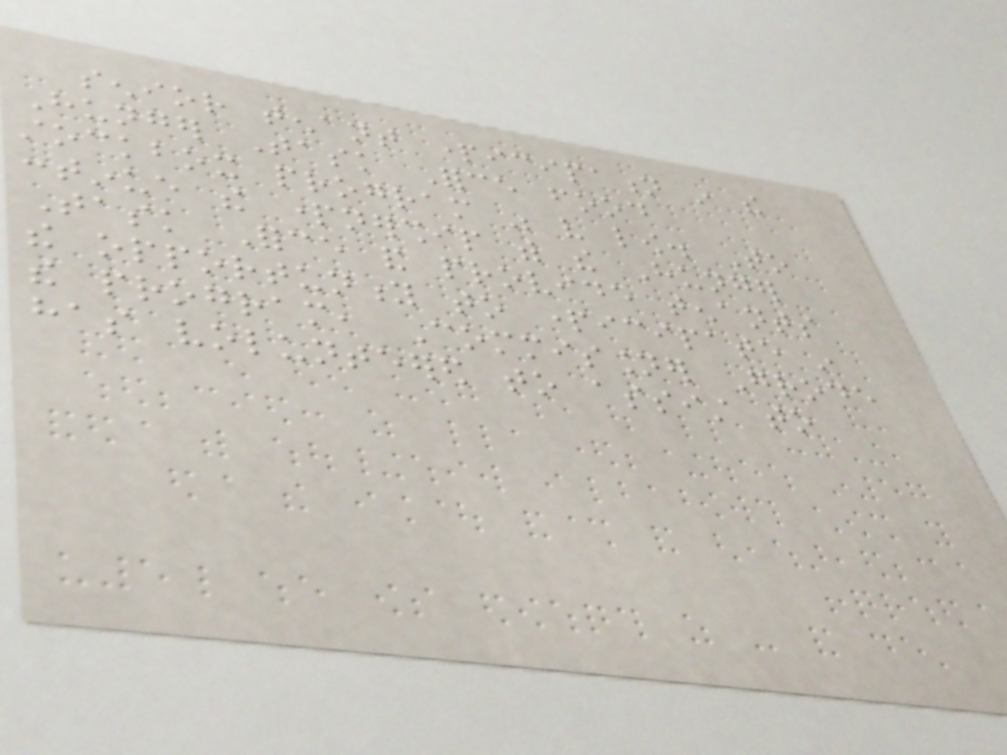senior tenant participation in the
Hunger Task Force food
stockbox program was very low. To
continue the partnership with the Hunger
Task Force and provide tenants
the opportunity to participate in
the program, Commissioner Grode
has volunteered to assist to
